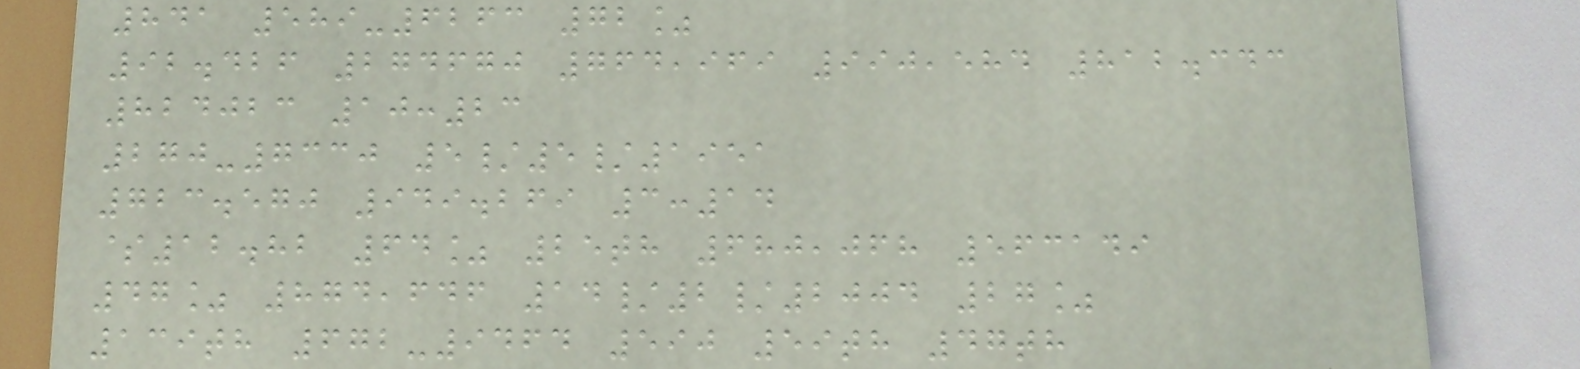841 589-6263 72%
92.426 274670 764,969 990,584 812.343
824023 10:23
270-7330 5/5/1951
723.570 949.269 3:14
$12.82 64% 25th 680,068 563149
47% 874,646 14/2/2004 27%
139th 672-9464 590 59th 47th
